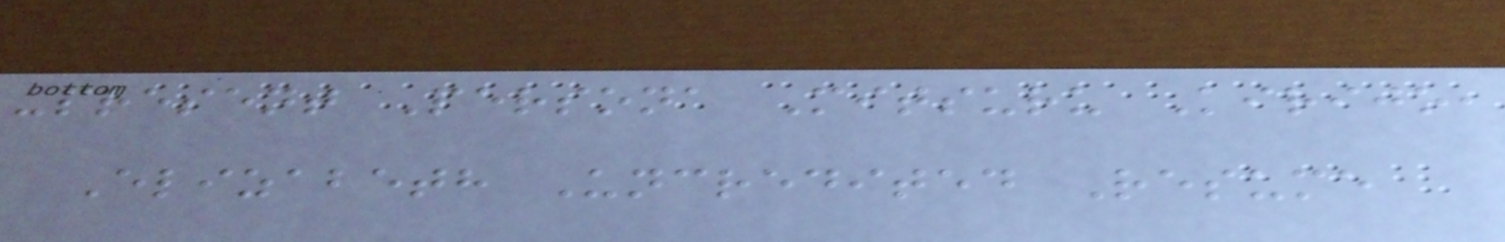-present Persona Mitsuru Kirijo,
Elizabeth Uncredited Resume
